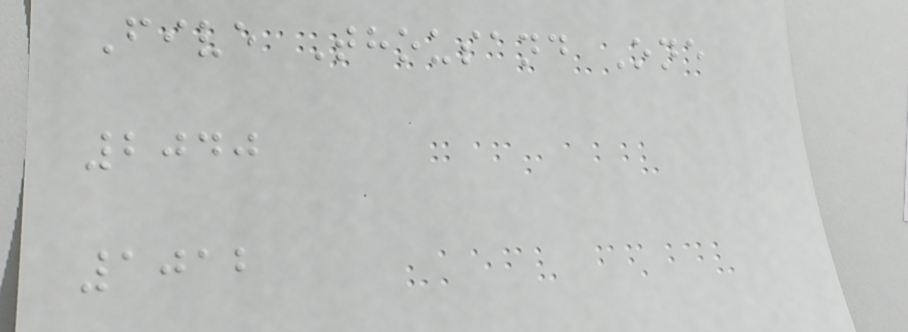Five Thousand One
2040
1012
